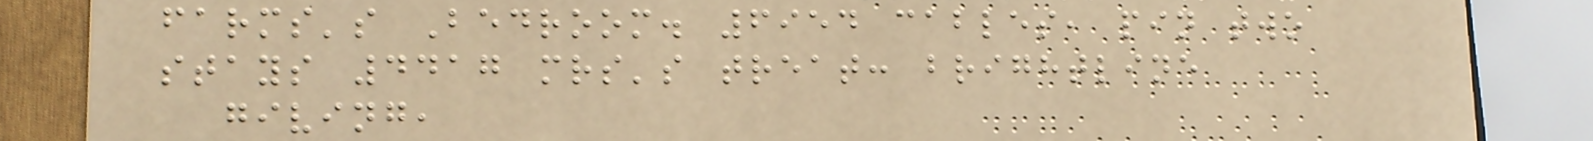farms's Bedroom. 6954 cables, pin two
stays 4417 mrs's treat: brightline
giving,
